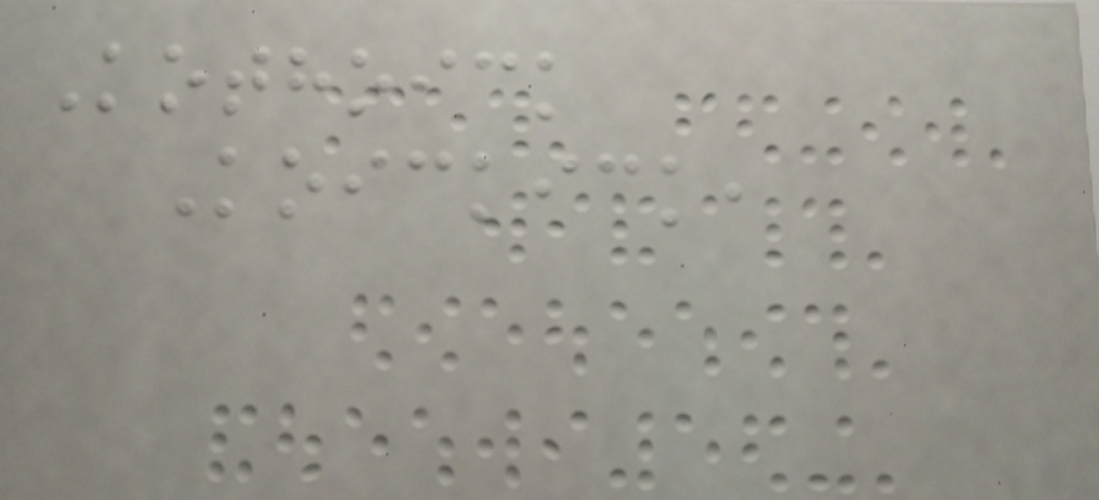Kothoick
Koickick,
